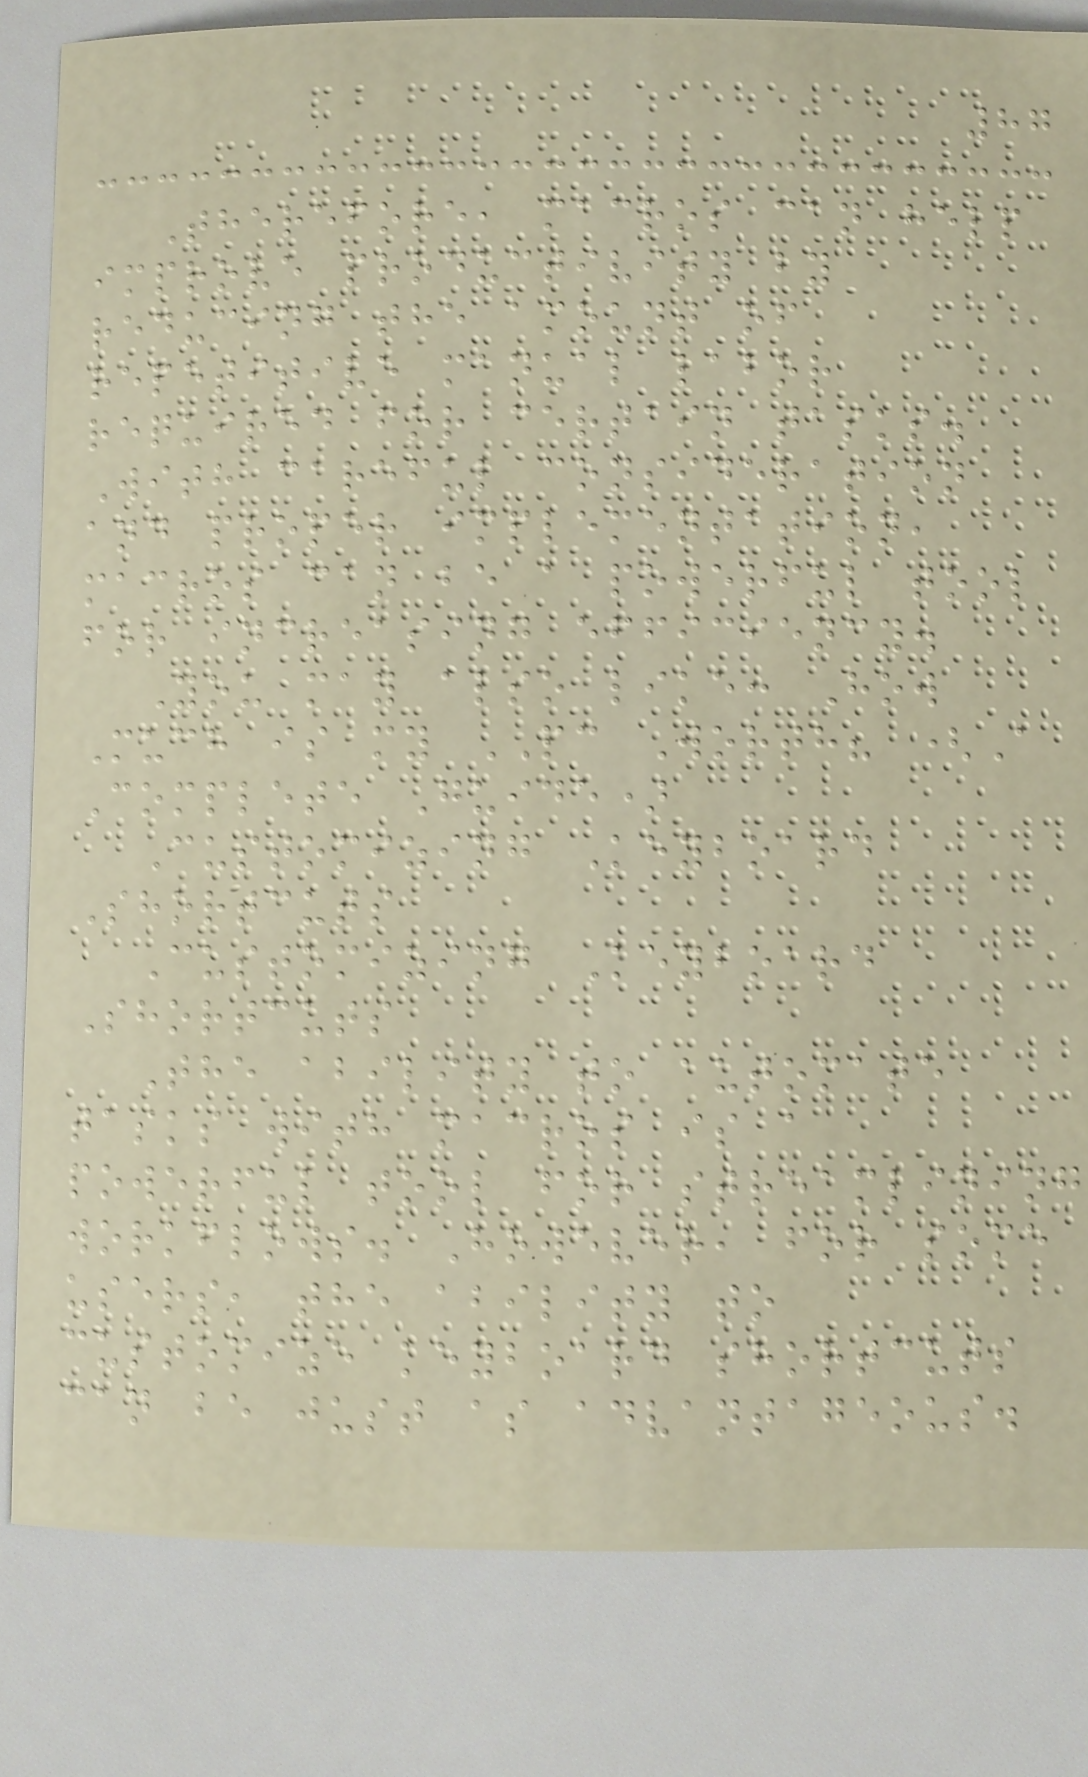87
Therefore, macros can help
improve productivity by
reducing the amount of
repetitive manual labor
required for certain tasks.
With careful consideration
and proper implementation,
macros can be a powerful tool
for increasing efficiency.
You may also like: How
Much is my PC Worth? (A
Complete Guide)
Customizing Keyboard
Shortcuts
Customizing Keyboard
Shortcuts
The ability to automate
tasks with macros is a
powerful tool for streamlining
workflows. However, for some
users, the ability to
customize keyboard shortcuts
can be just as advantageous.
